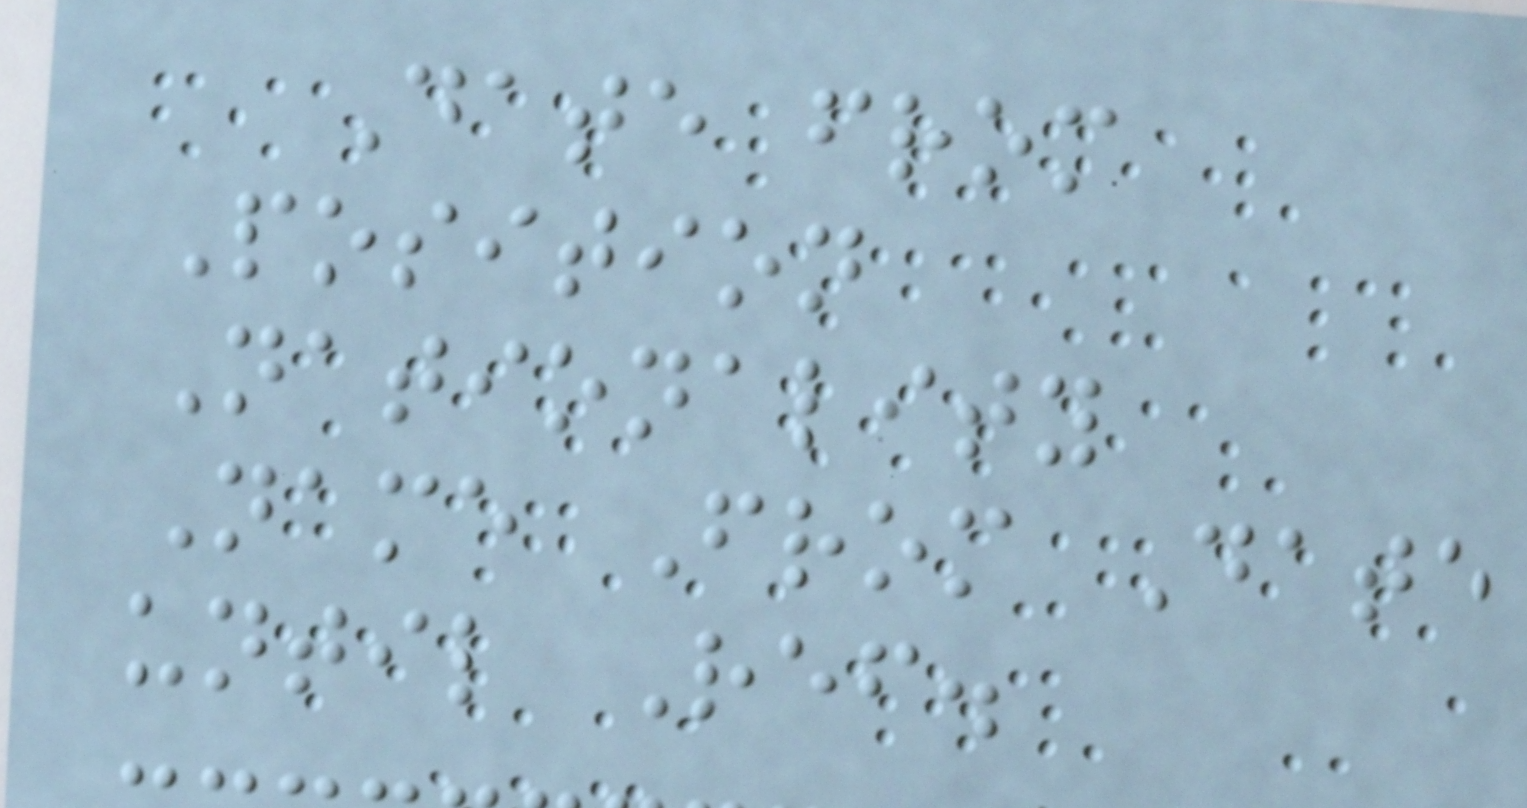Date from
Position
Nationality
Name From Date
until Ref.
